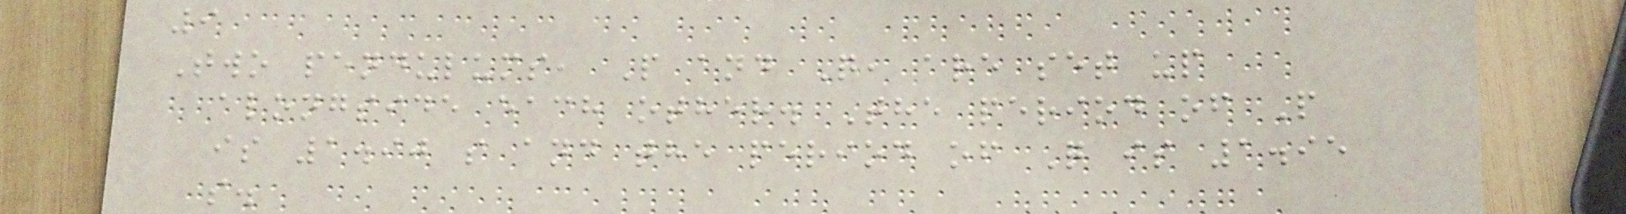9
Two pendulums, P and Q, are set up
alongside each other. The period of P
is 1.90 s and the period of Q is 1.95
s.
